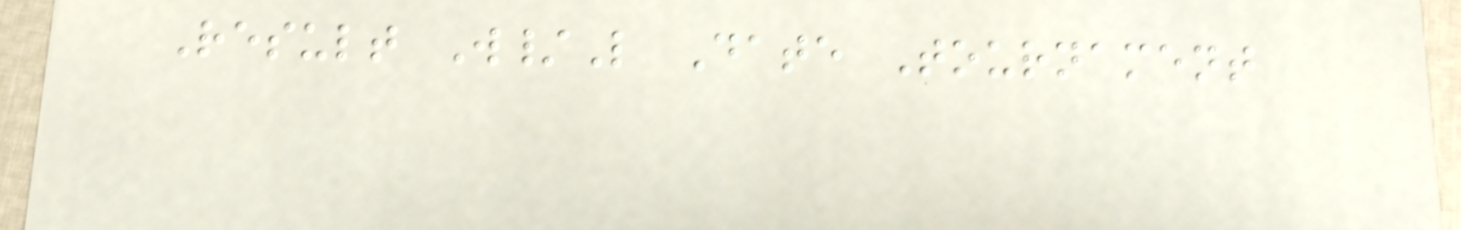Result W/L Date Tournament
